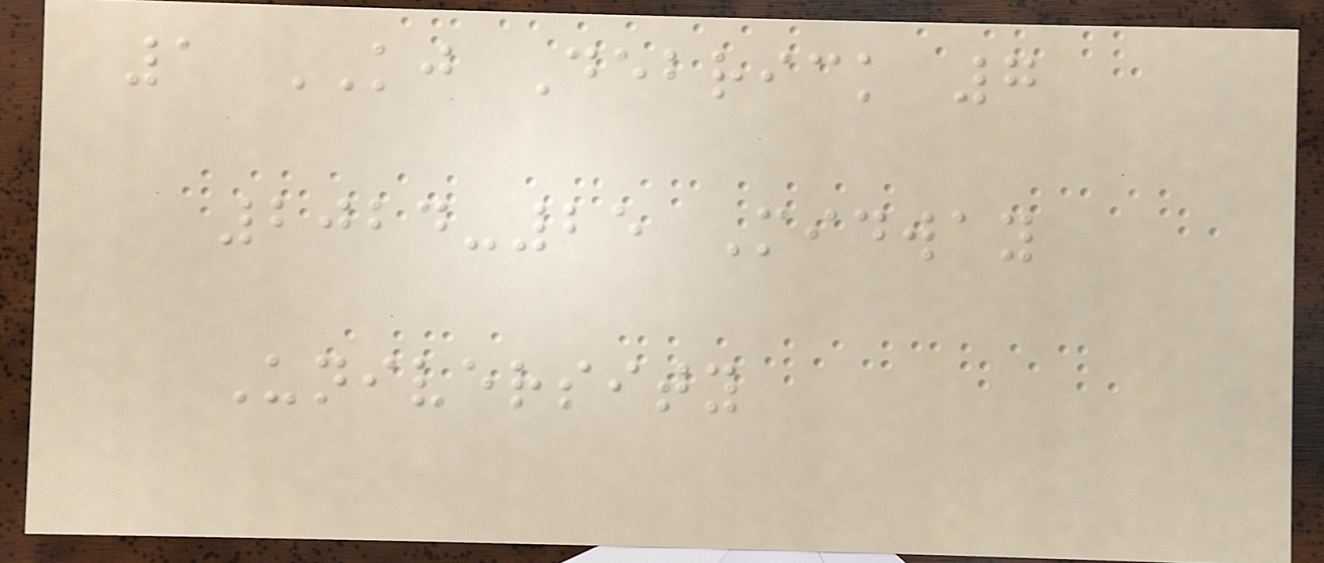1 KJ Debrick 7
2024-25 Midway
University
